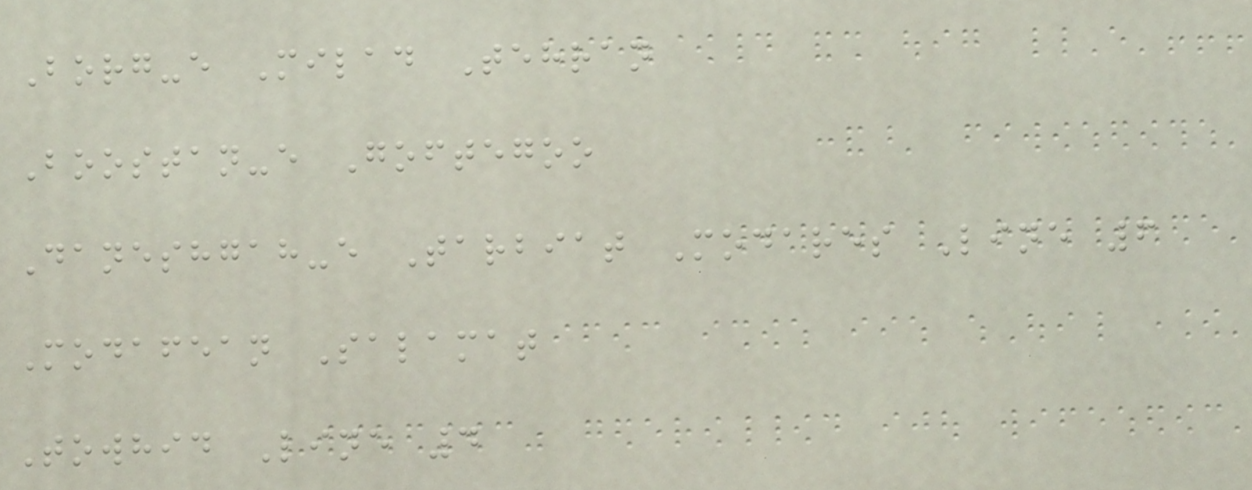Borg-e Milad Tehran
Boostan-e Goftegoo
Daneshgah-e Tarbiat Modares Line 6
Modafean Salamat
Towhid Line 4
